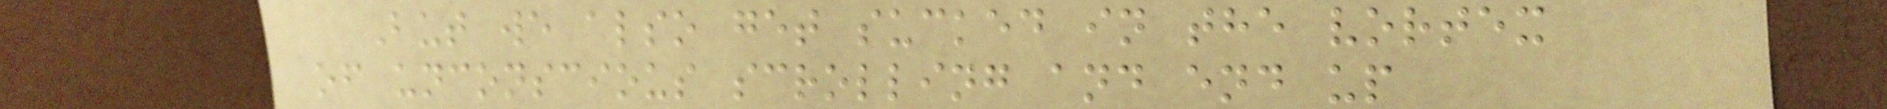But we also get sucked in the vortex
of unconscious scrolling and end up
